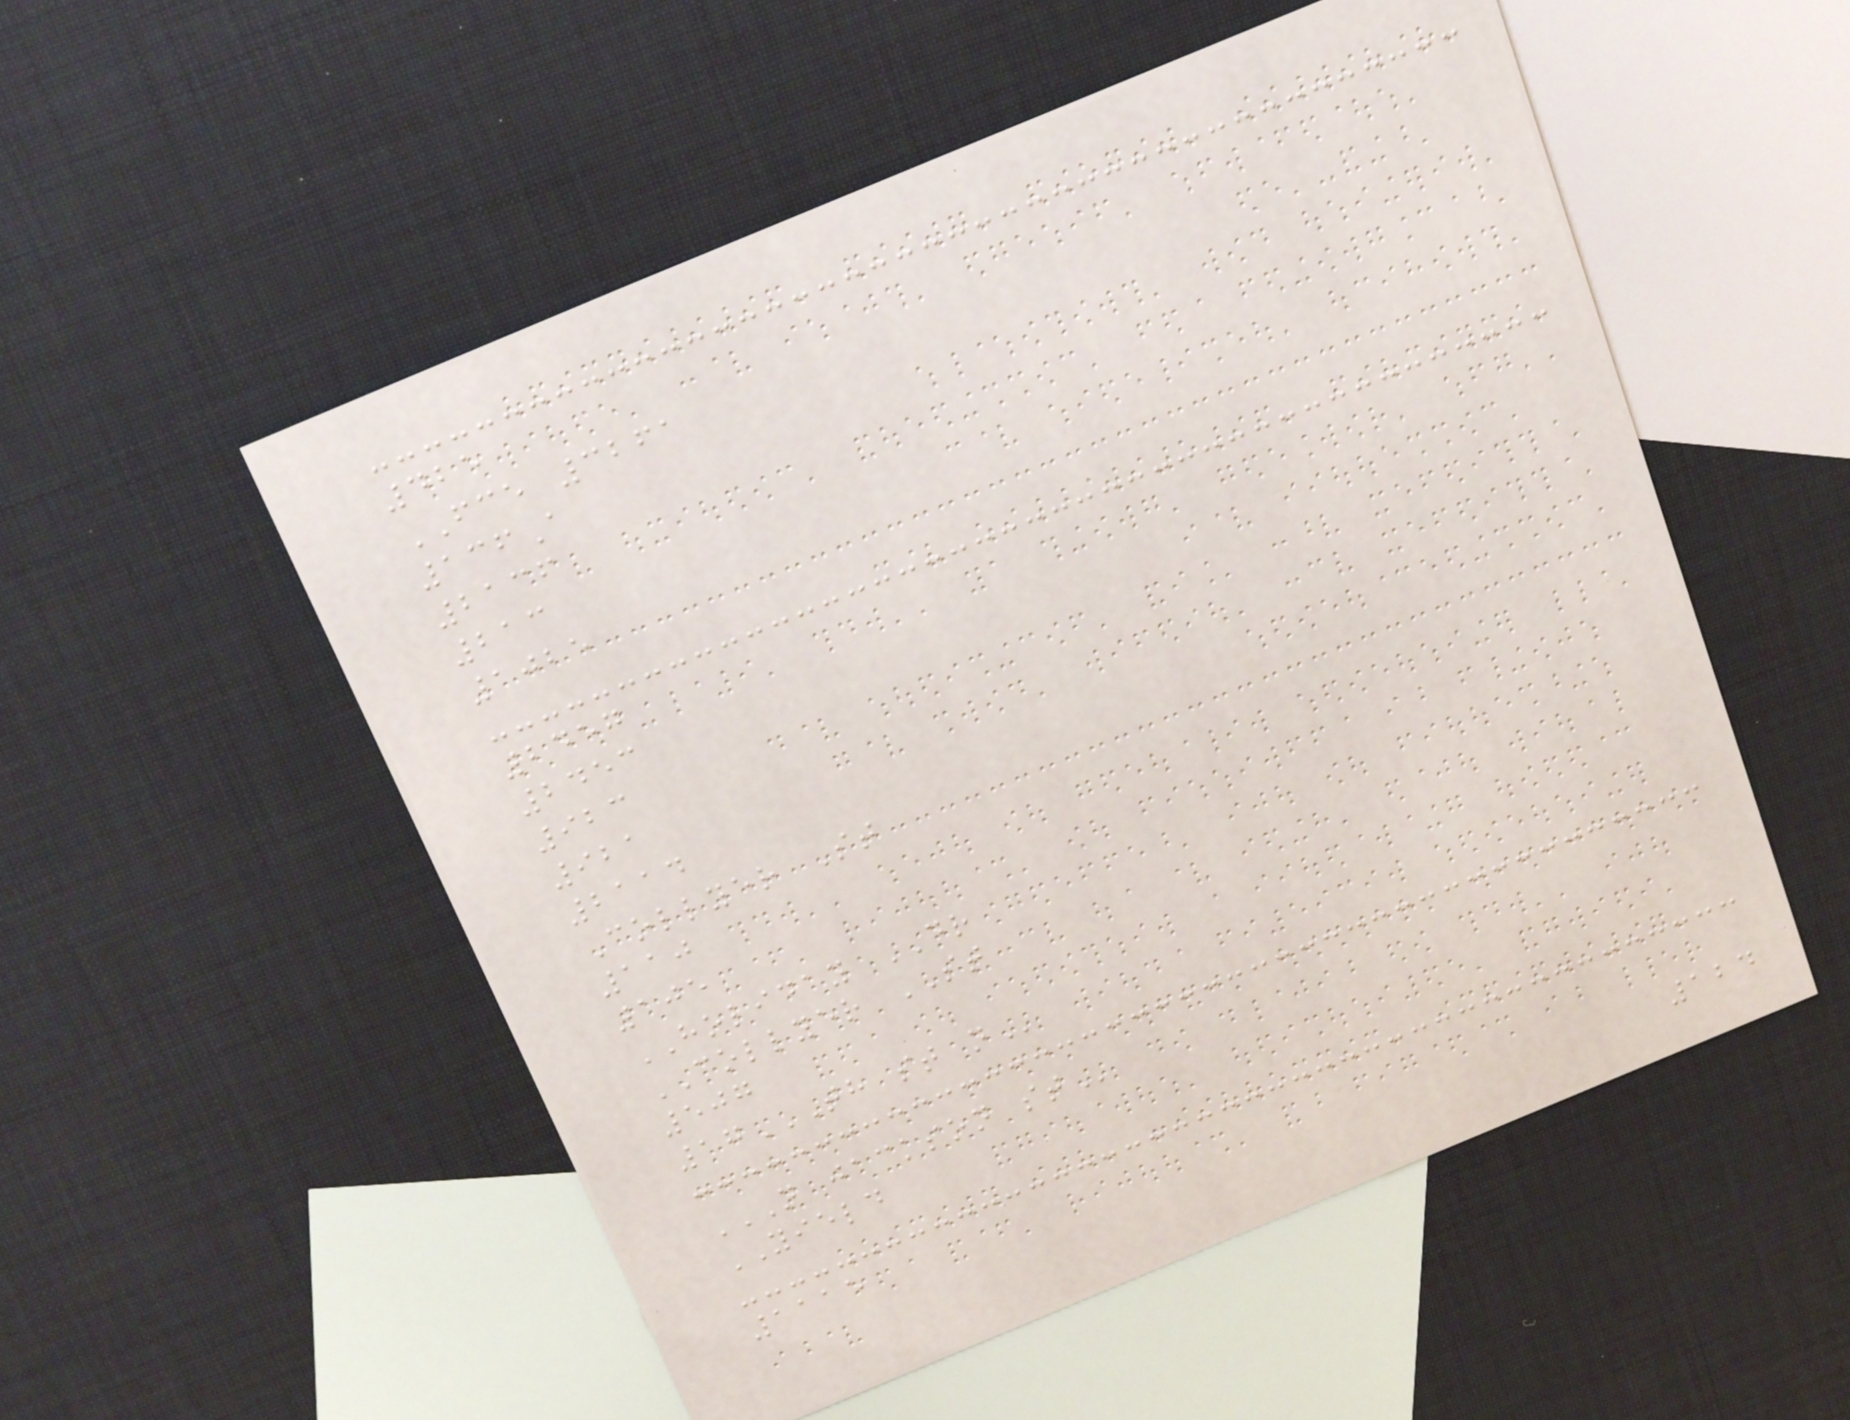425
FCE 3261
136A
2136
213
1025
2457
2453
923
921
2114
Collyer St
110
105
HOLIDAY DR
COLLYER ST
507
17TH ST N
N JACKSON ST
YIELD
1115
124
